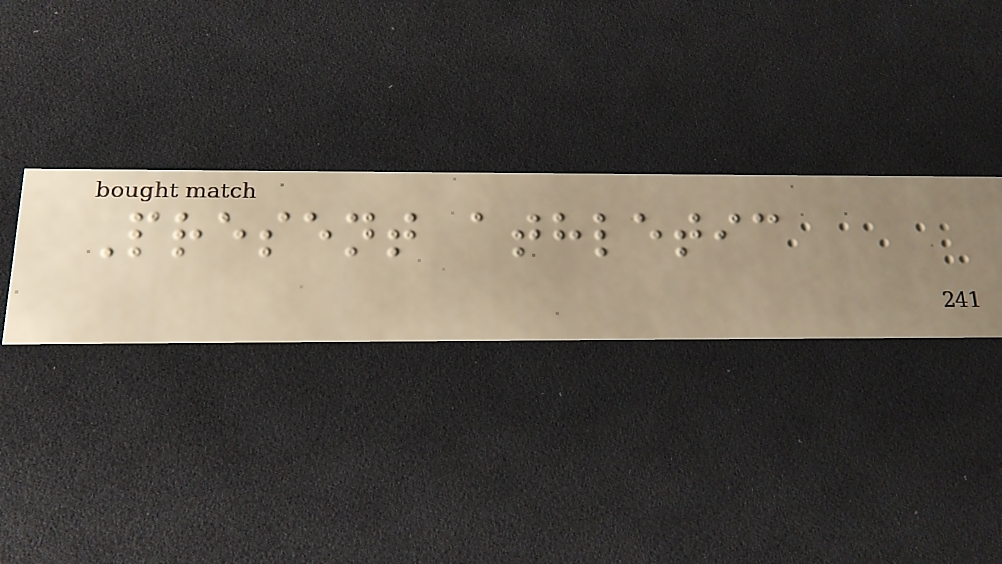Present athletic
